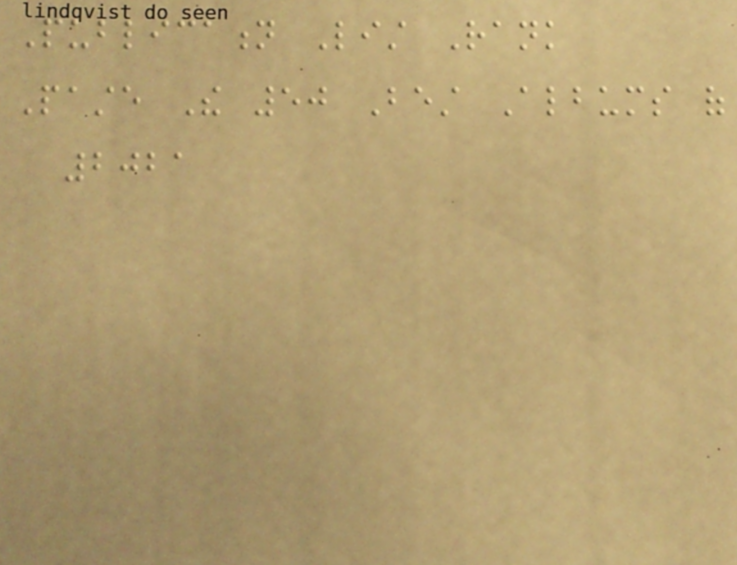Publication List Rank
Paste The 50 Best Albums of
2021
